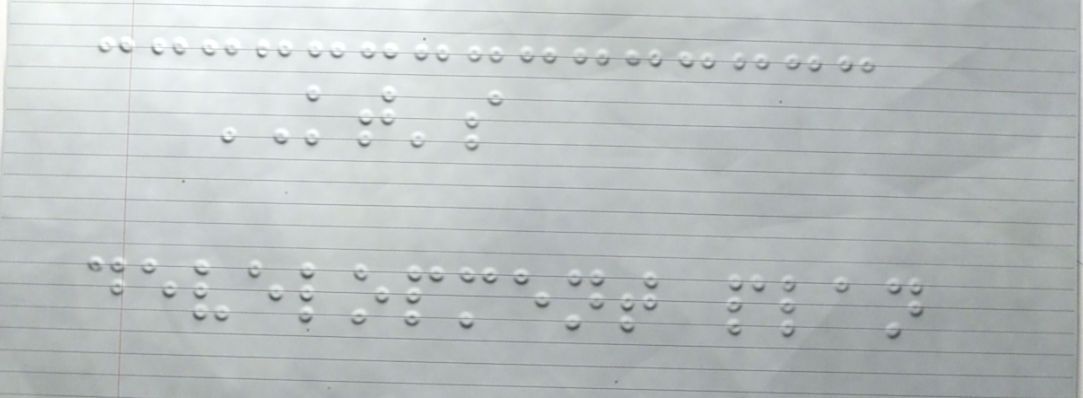KT's
development plan
